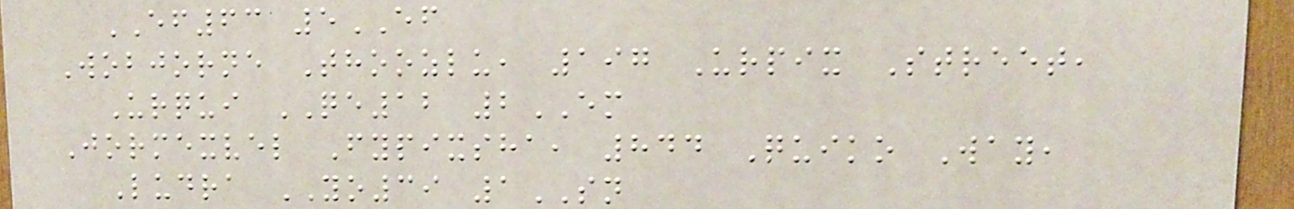EF63 5EF
Wobjorne Thoozlu, 197 Urpix Street,
Urqui QE12 2EM
Jormexvel Fypixsha, 844 Quiko Way,
Ludra YO39 1SN
